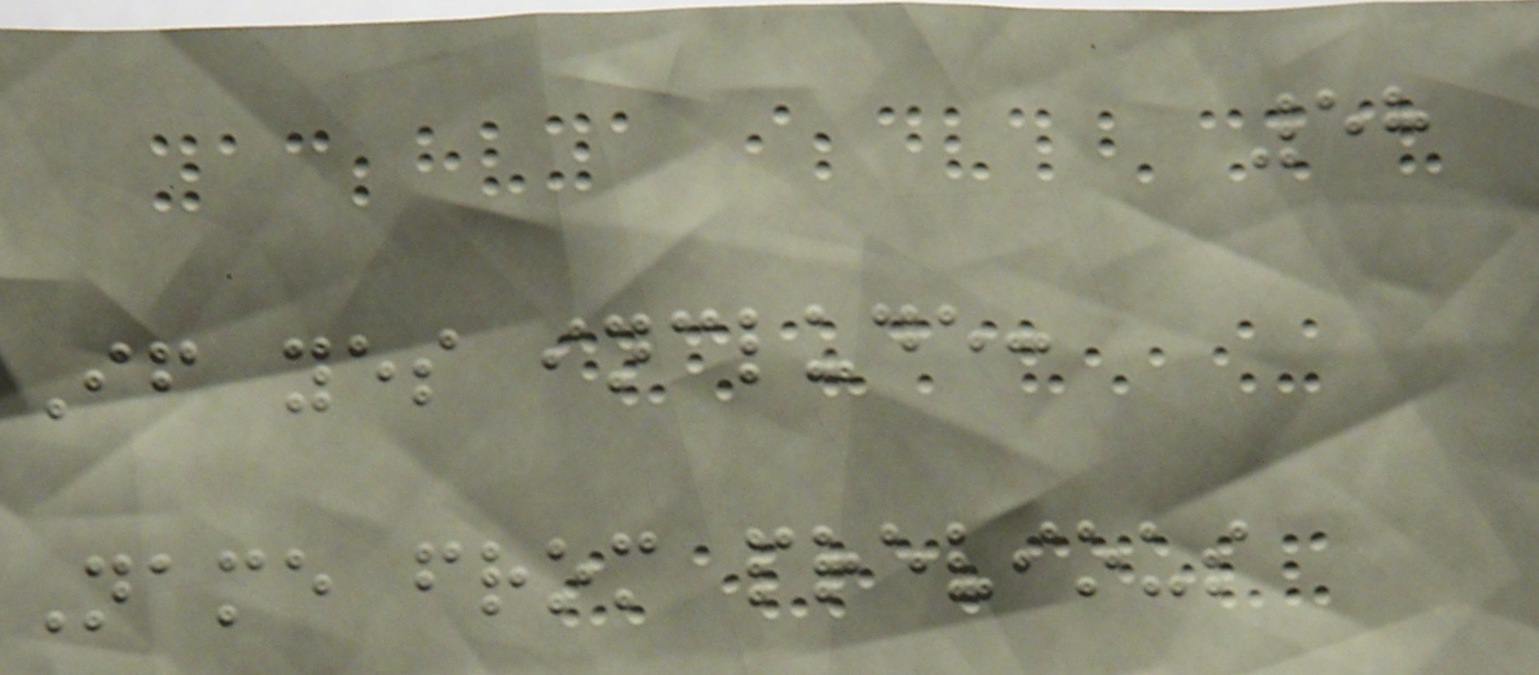58
If yes include:
Name from previous
